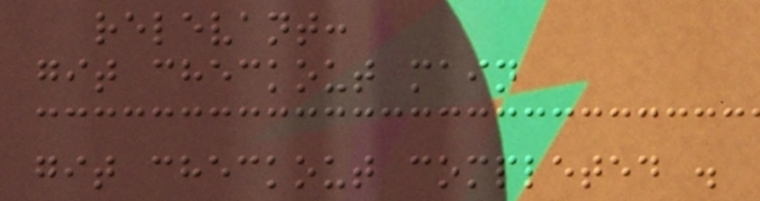relevant:
git checkout main
git checkout completed .
